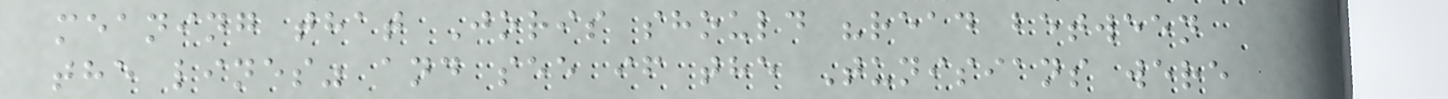meaning that Joris should "read between
the lines" and see if the Tunisians were
